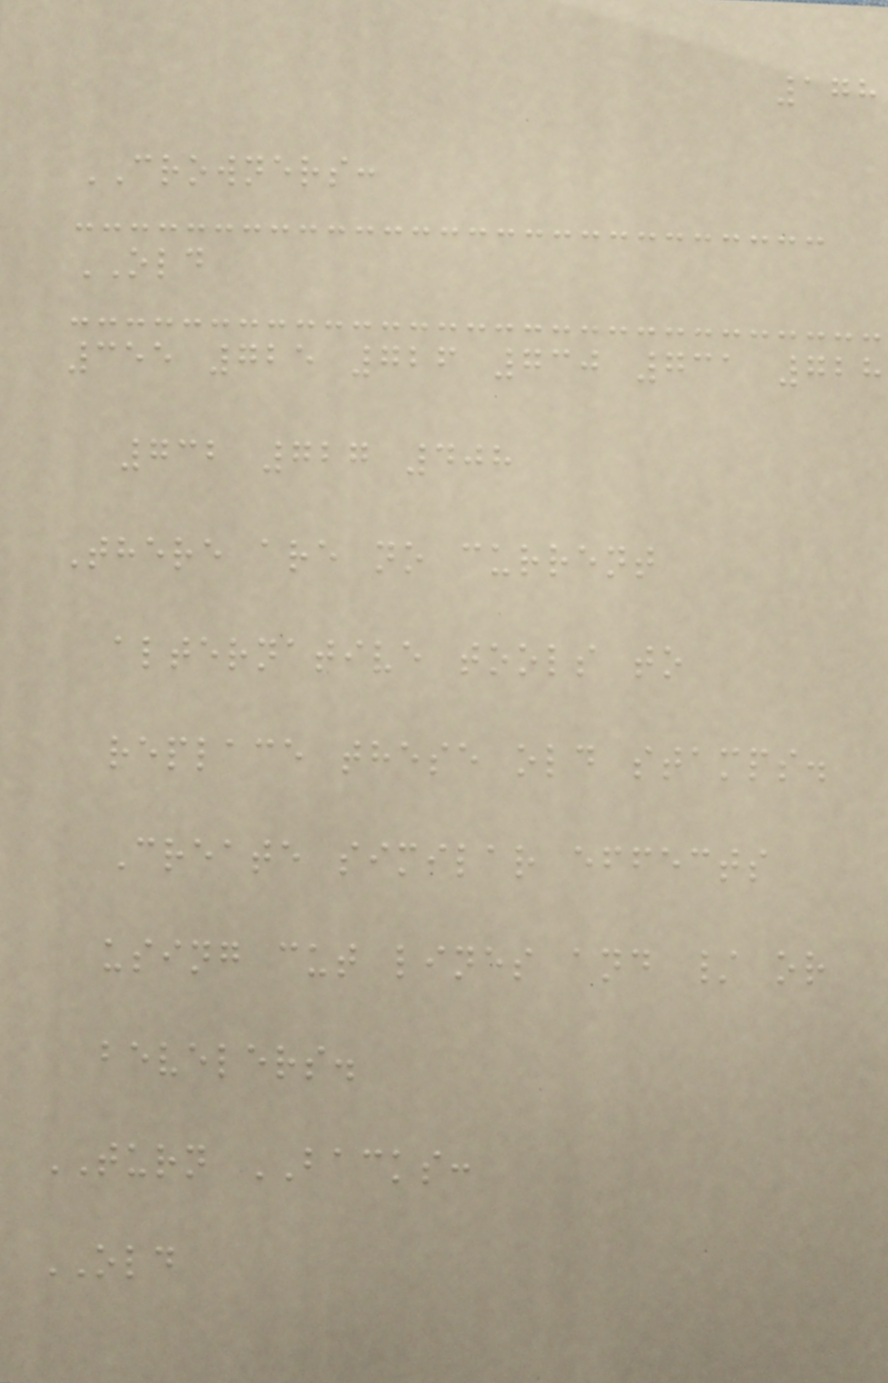178
CROWNERS:
OLD
355 725 726 730 731 728
732 727 408
There are no current
alternative tools to
replace these old stamps.
Create similar effects
using cut lines and / or
bevelers.
TURN BACKS:
OLD
